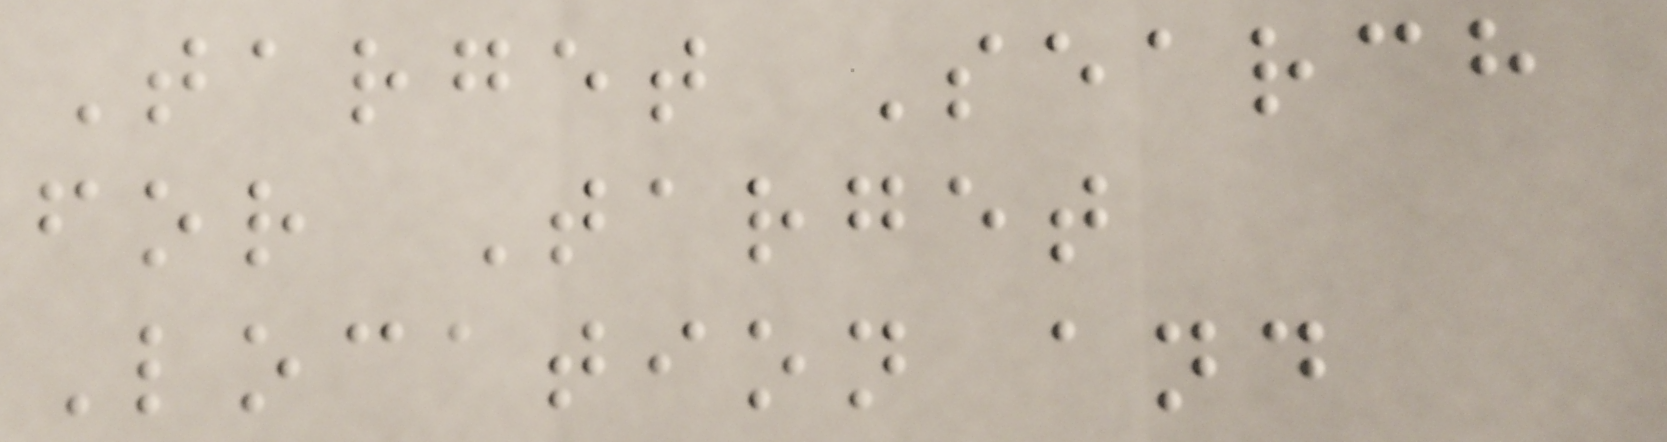Target Search
for Target
Location and
